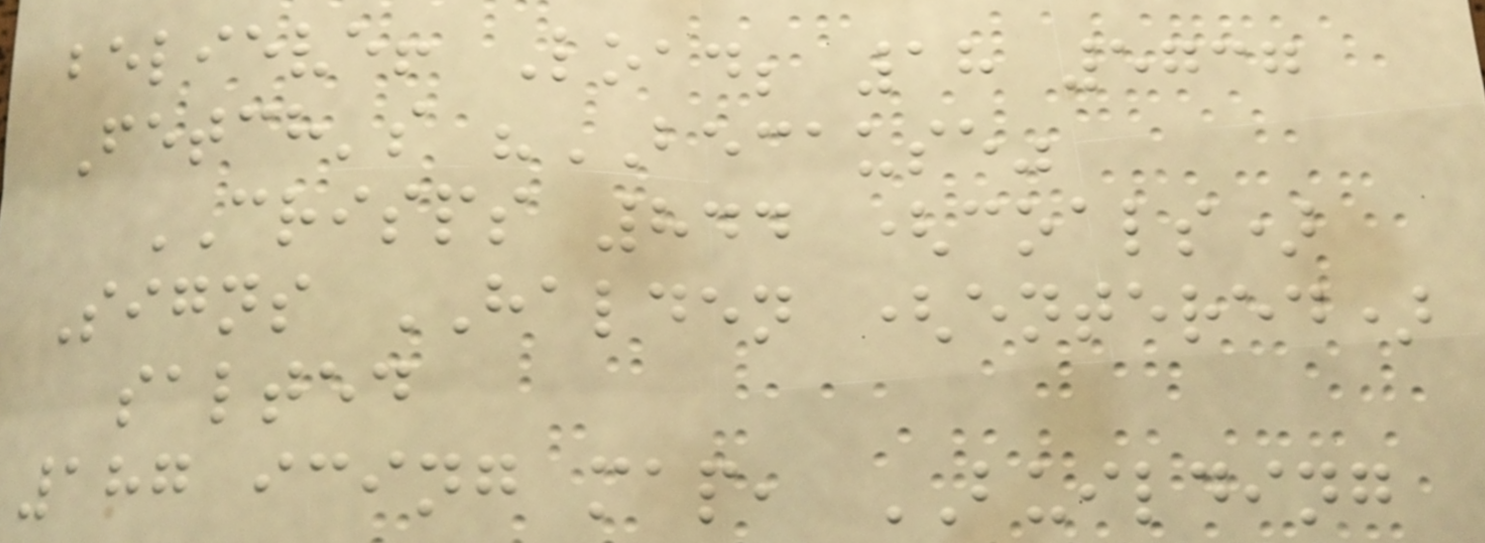believe! Load; 18 5737
Fetch's "BECAUSE"
CRISPS 844 (coals)
Signs HALDEN (entered)
salted
187 icing map, BUILDING
